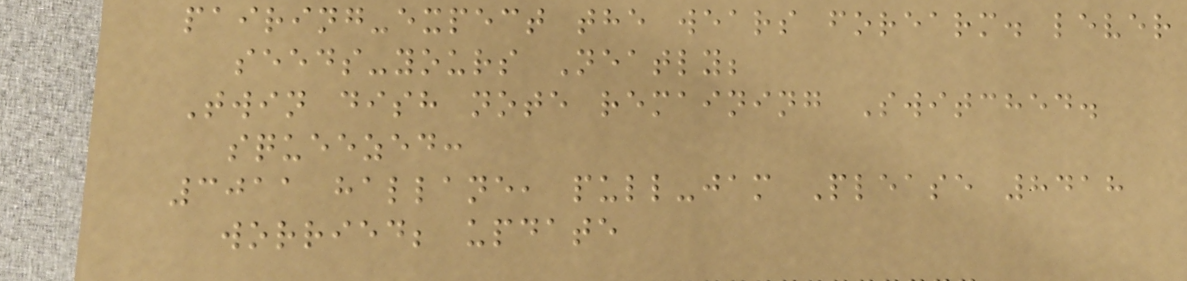pairing-expect the wears forearm. lever
seeds-yours Neatly;
Twin dish note remaining Switched.
squeezed:
3011 hallane, pull-jam Please 8418
worried; update
